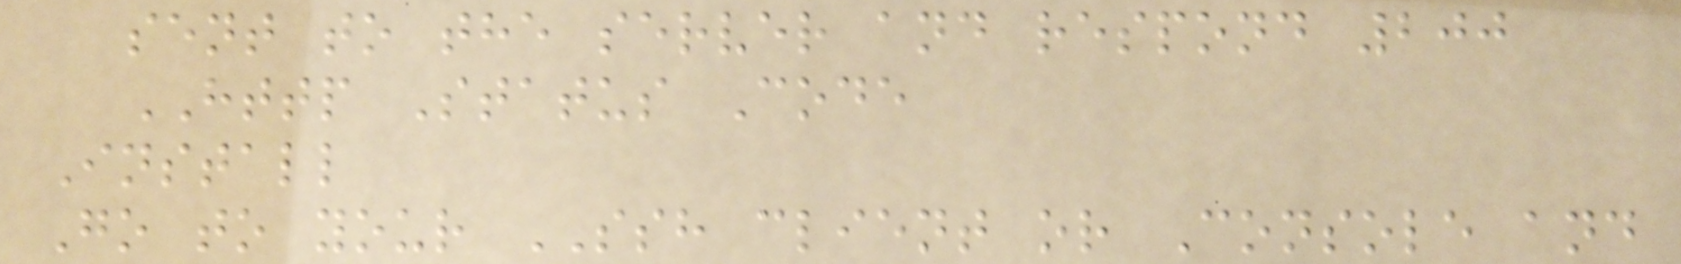sent to the server and respond 200
HTTP Status Code
Install
Go to your SSH client or Console and
